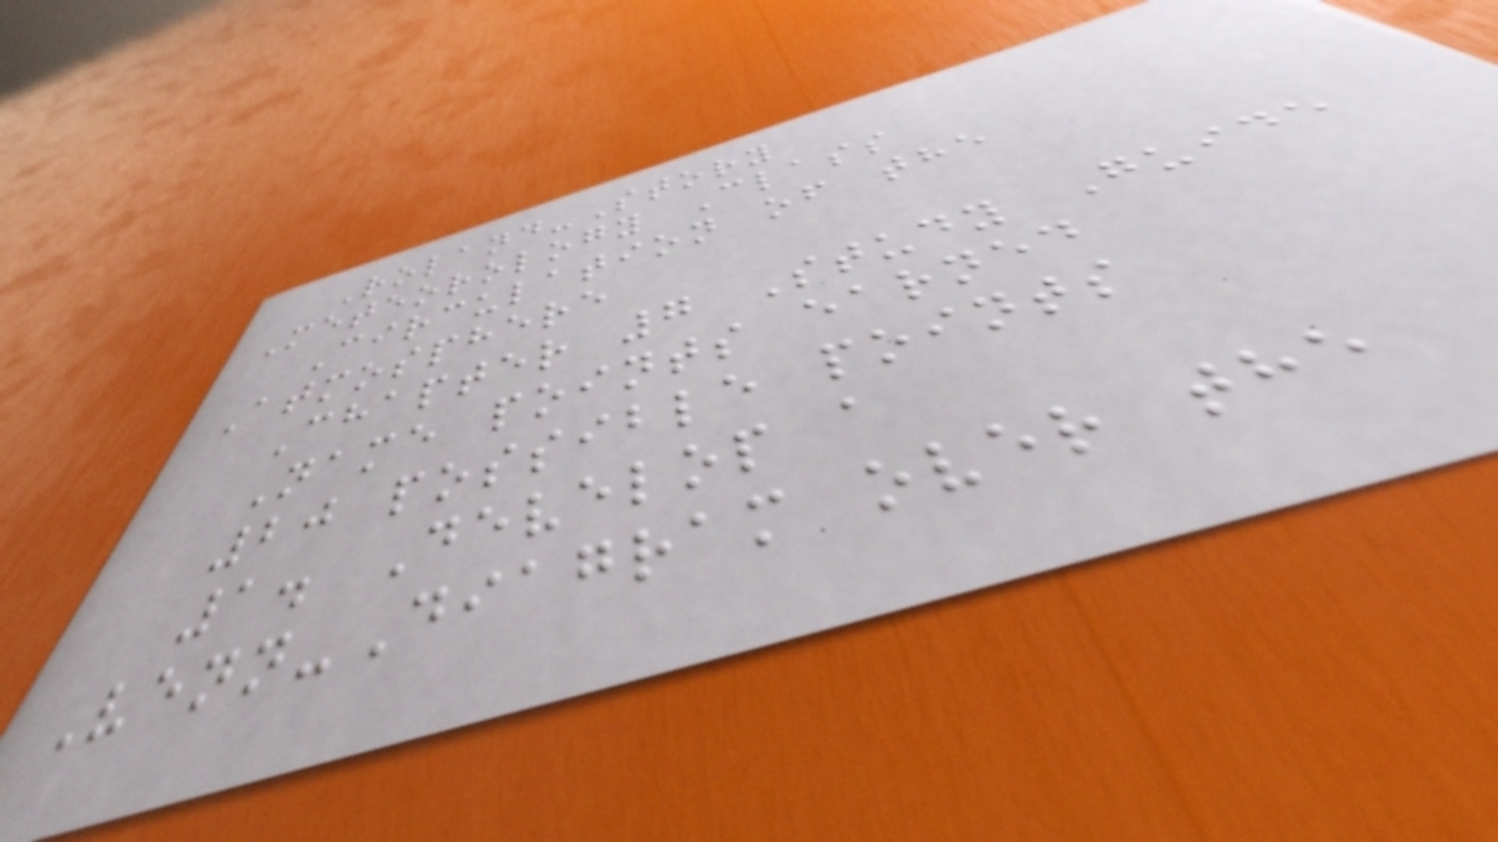Roland-Story
Meteorology Class
Circulation of the
Atmosphere
Chapter 7 Study Guide
Name points earned
20 possible points
1. Develop a
Venn-Diagram over the
